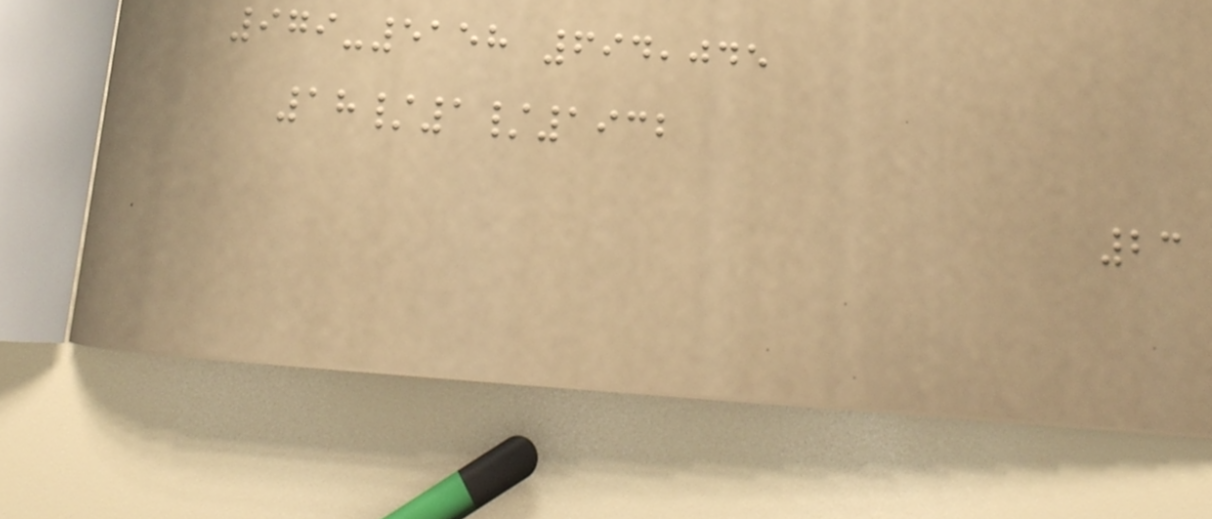979-5158 694,045
18/1/1932
23
